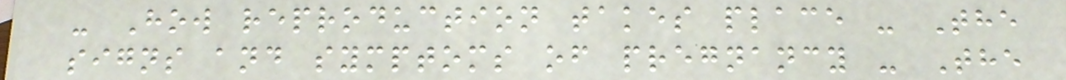- How reproduction takes place - The
signs and symptoms of pregnancy - The
